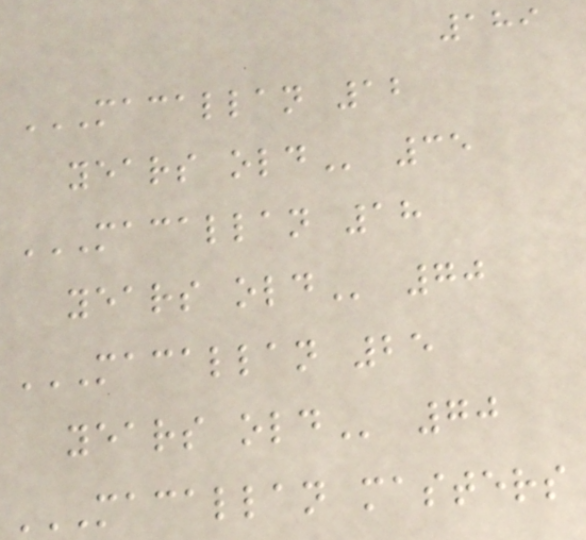189
MACALLAN 12
YEARS OLD 35
MACALLAN 18
YEARS OLD 70
MACALLAN 25
YEARS OLD 70
MACALLAN MASTERS
